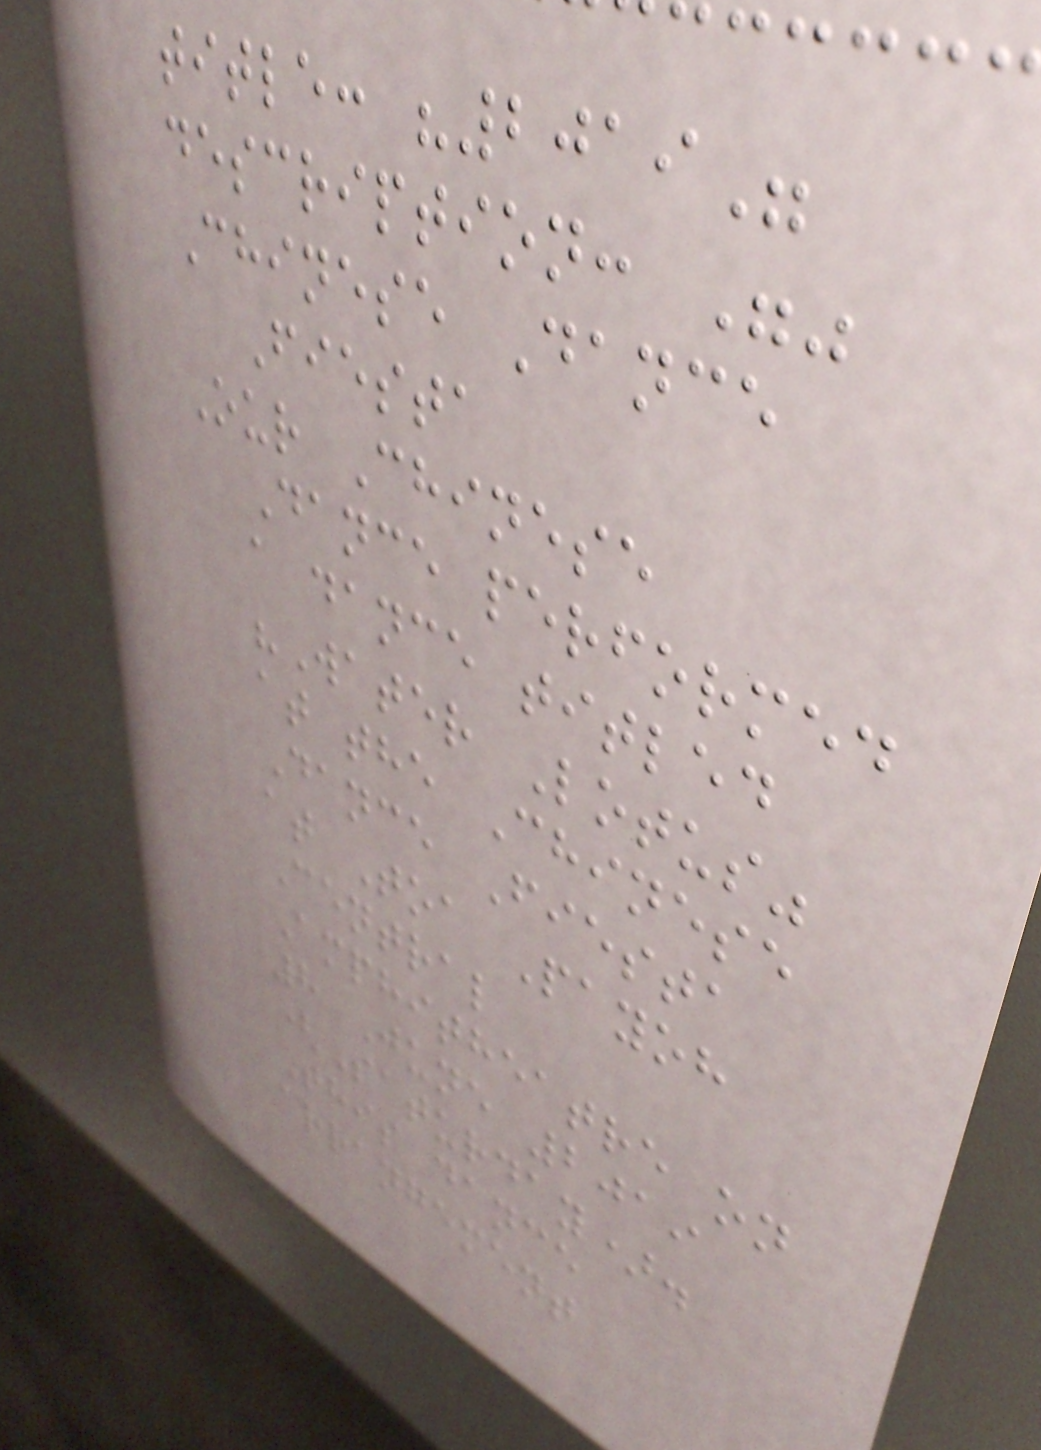title: "2019"
description: ""
Chinese Dance
Fiesta
Our Chinese
Dance performed
a dance titled
"Water Lotus"
at the Chinese
Dance Fiesta
at Toa Payoh
Central
Amphitheatre on
8 June 2019
(Saturday).
This dance
arrangement
